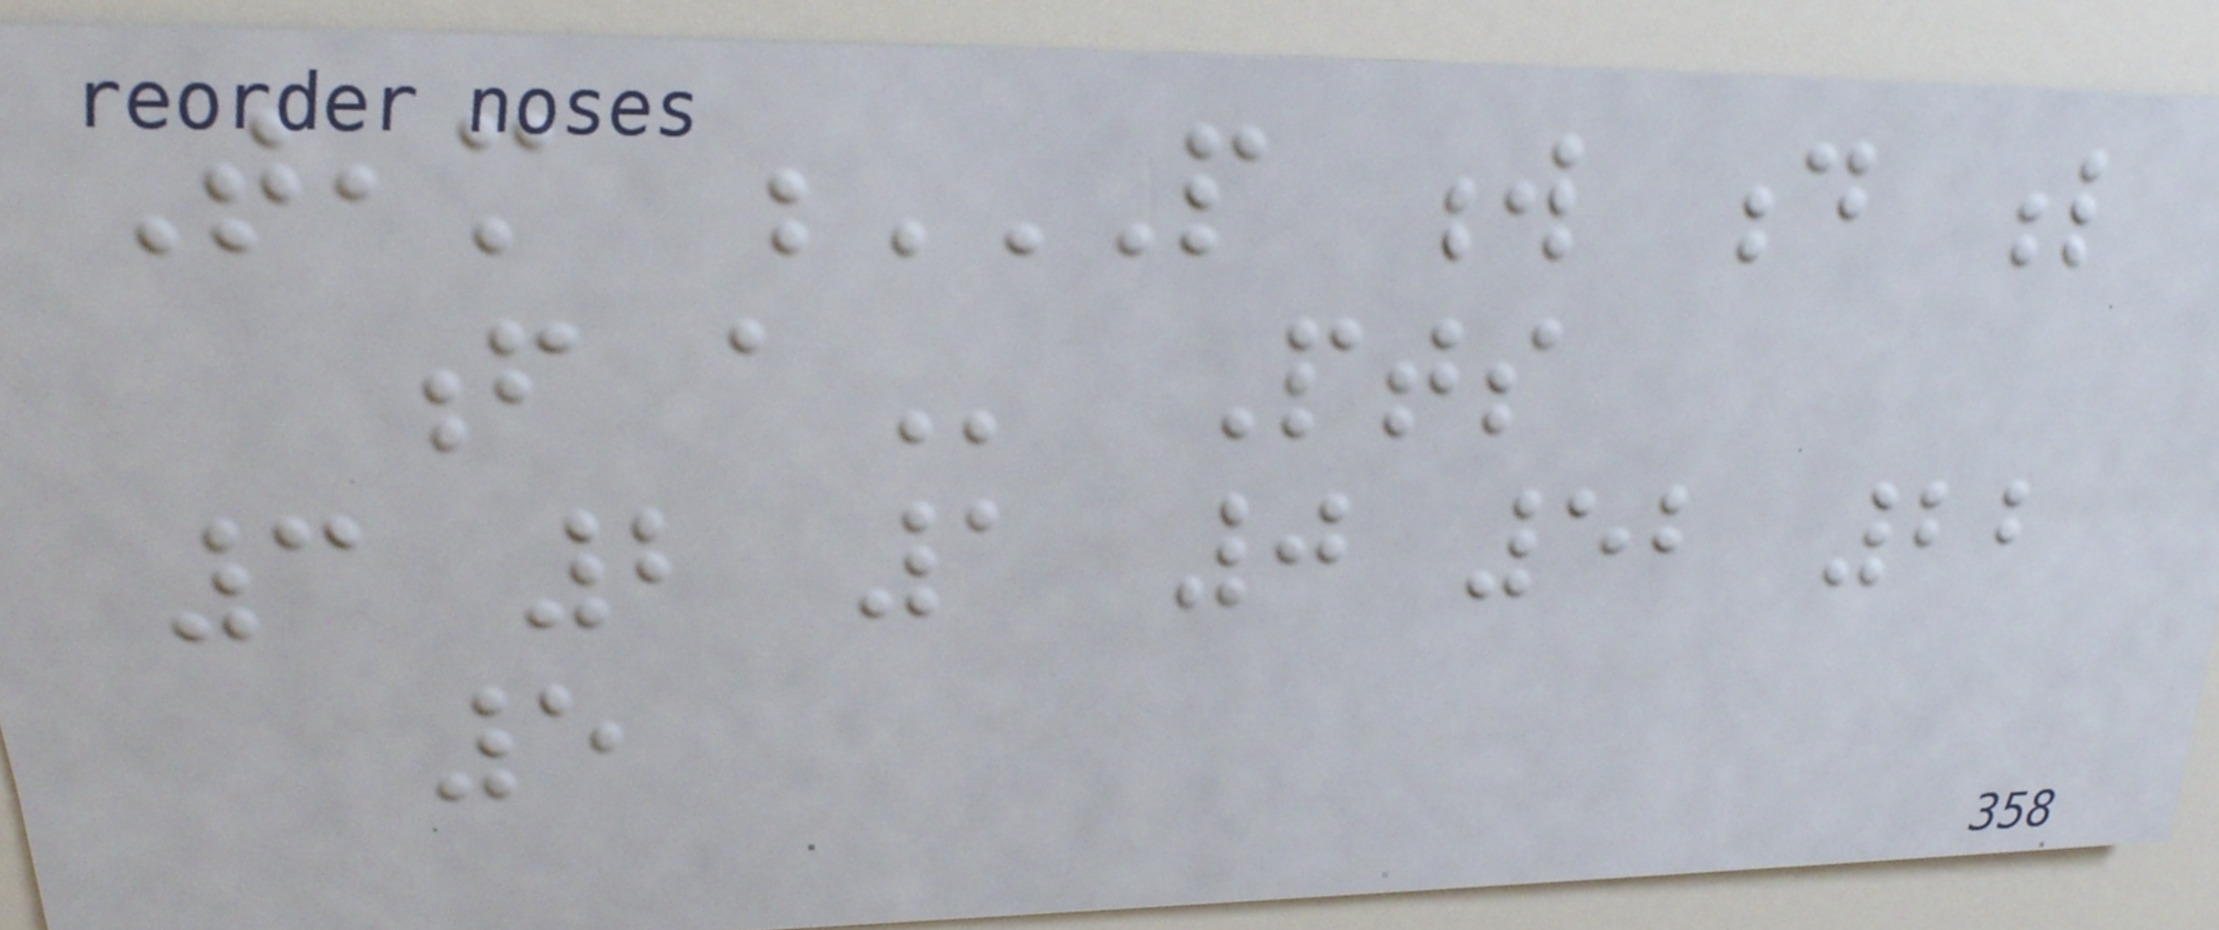Team P W D L
F A Pts
3 2 1 0 52 22
5
